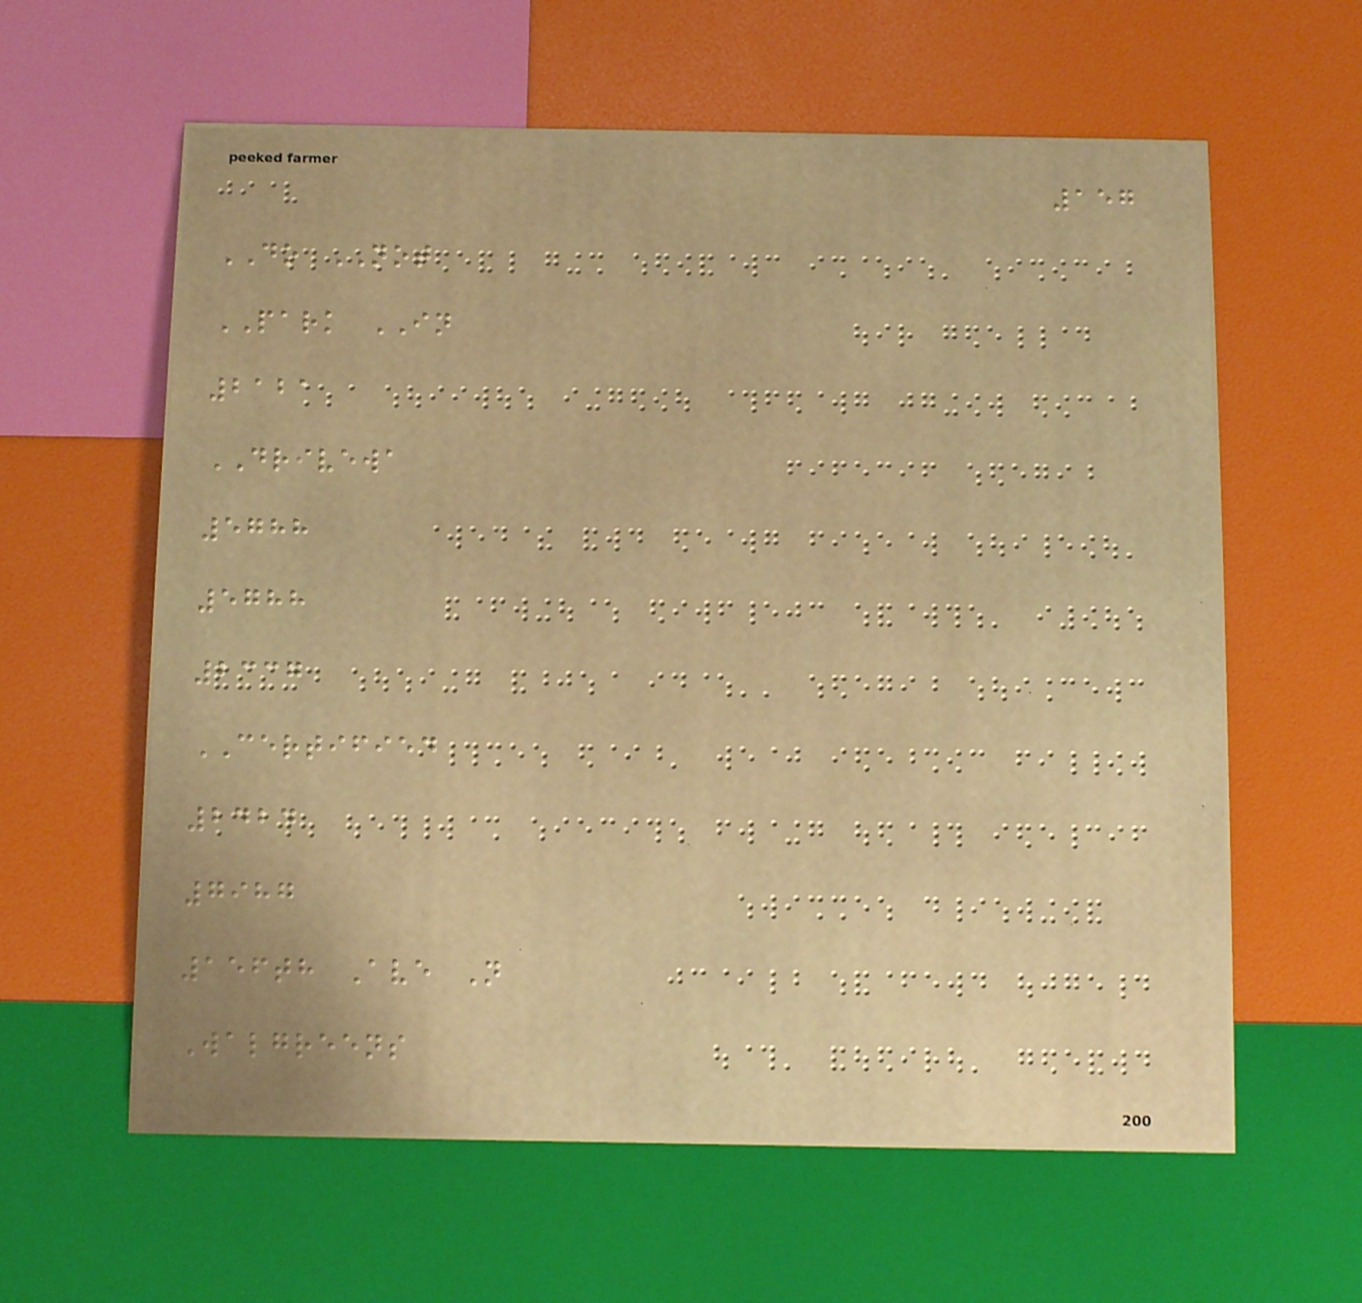157
DO NOT
PARK IN
2121
DRIVEWA
5788
5788
2337
CERTIFIED
2424
7987
156th Ave N
Walgreens
